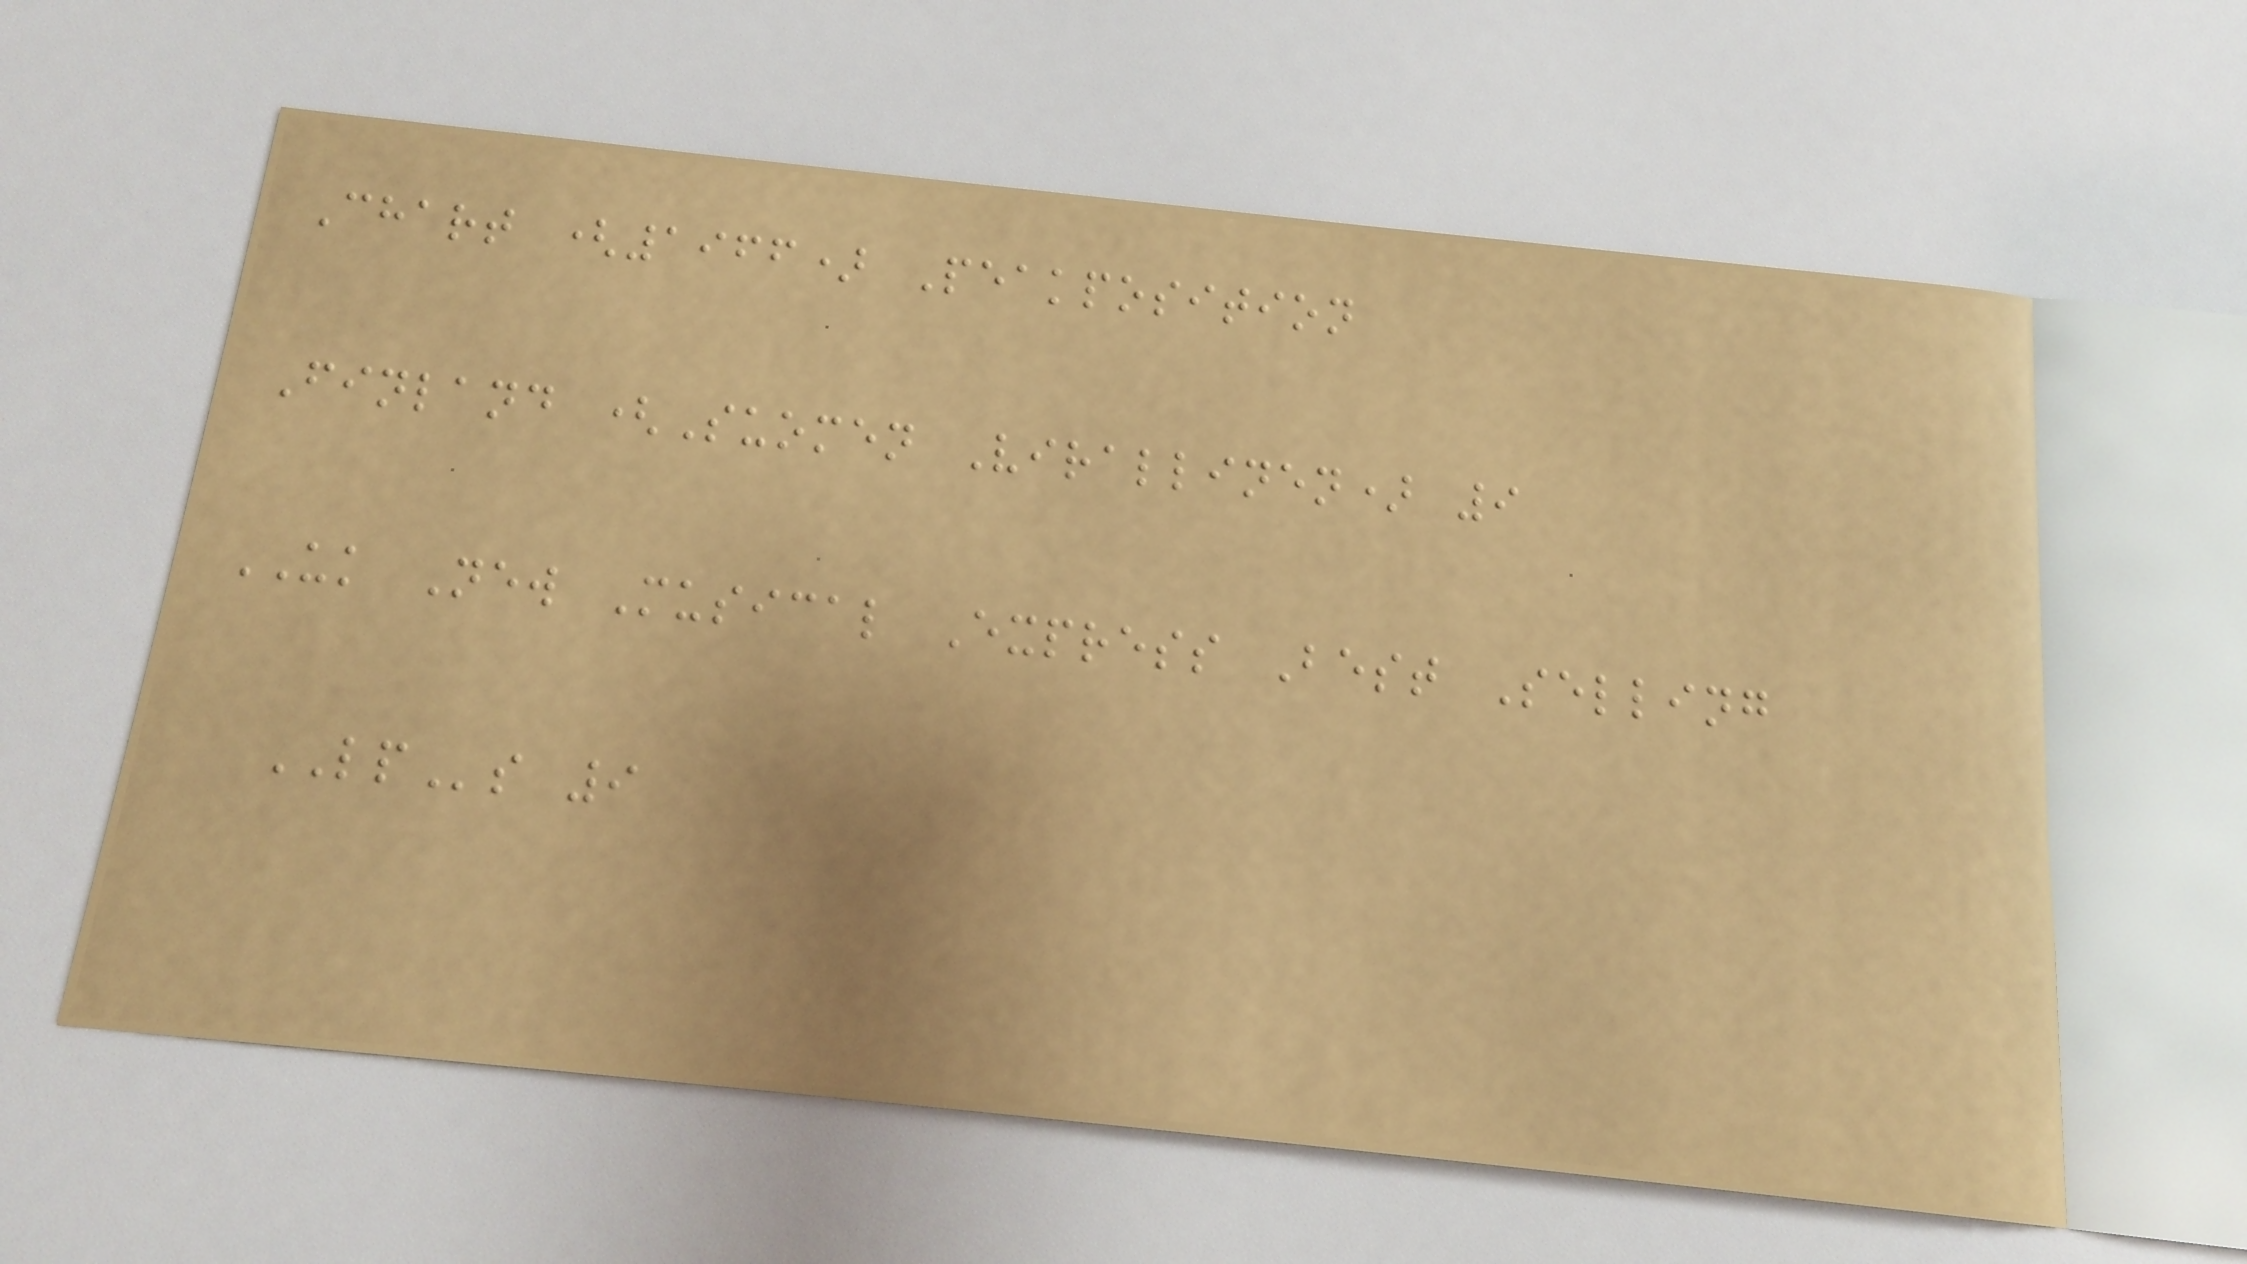Chart (1966) Peakposition
Finland (Suomen Virallinen) 9
UK New Musical Express Best Selling
LPs 9
